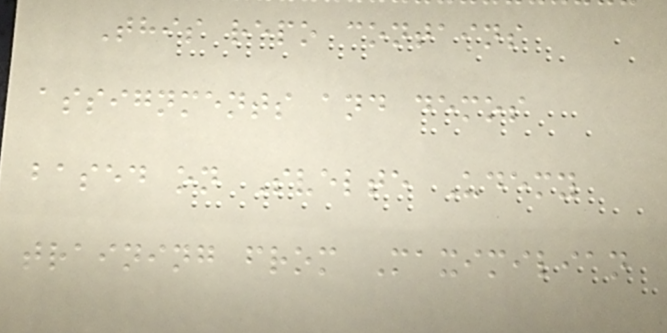This repo contains
assignments and demos
based on Svelte Udemy
training from Maximilian
